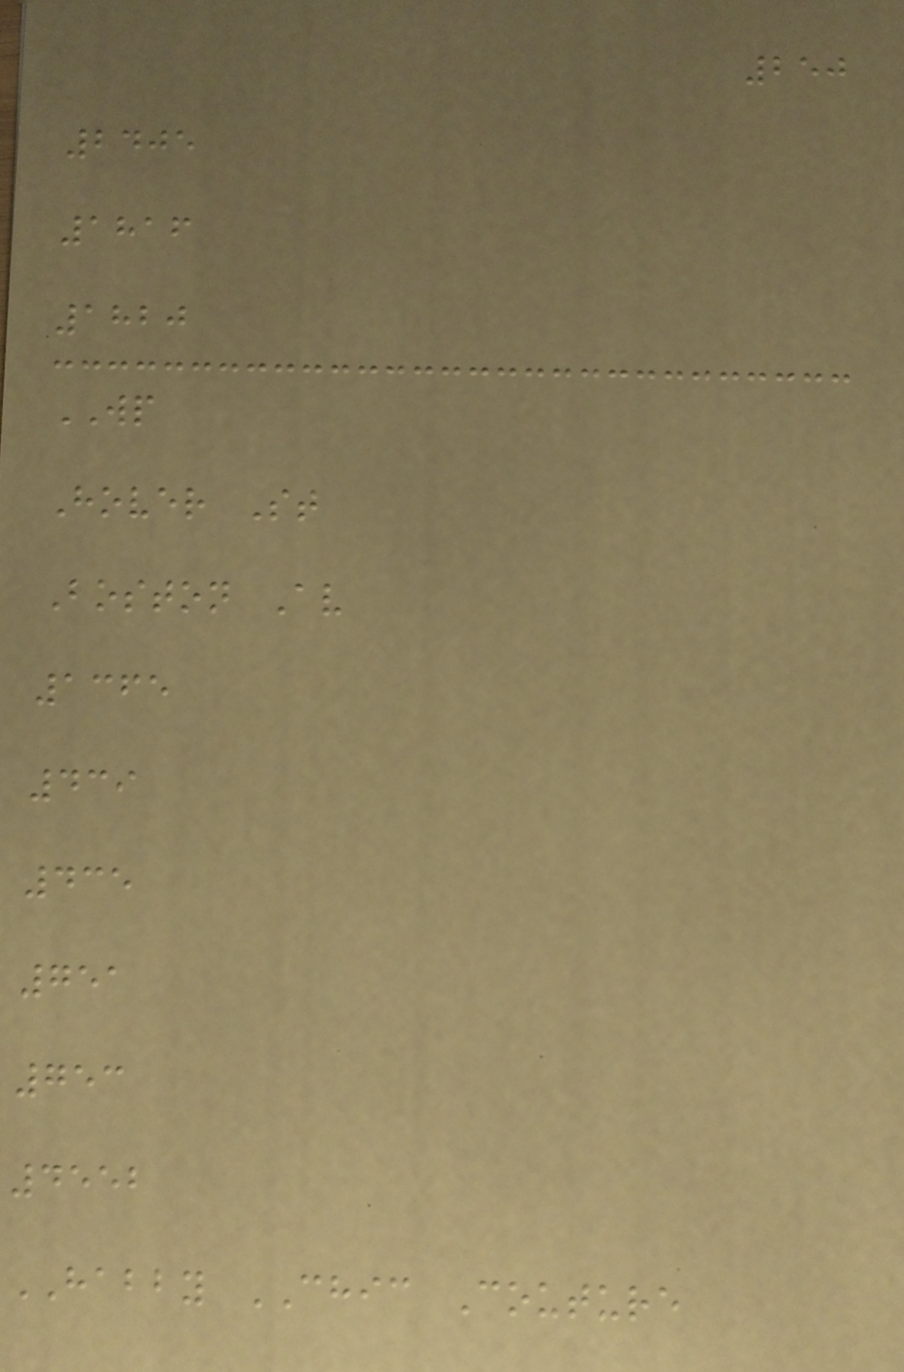250
2405
1816
1820
WP
Hover St
Boston Av
1365
439
435
751
753
4552
HABBY CHIC Couture
